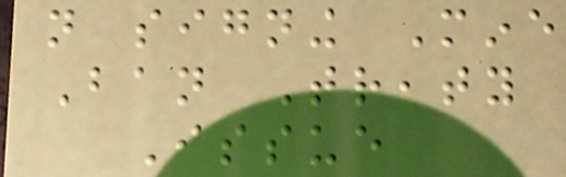not signing Mine
Ban Treaty
Issue
